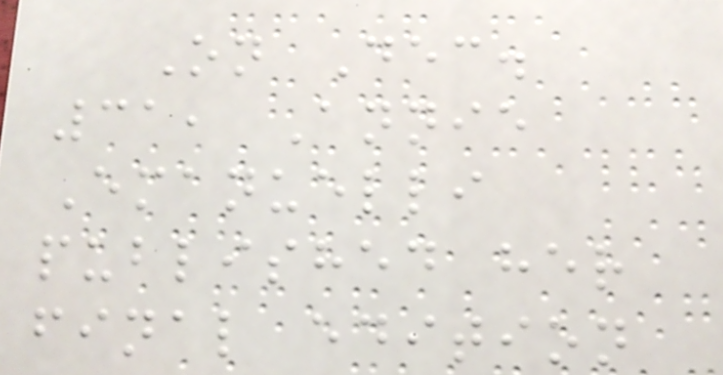On Dec.
31, Annie
Emanuelli
published her
final edition
